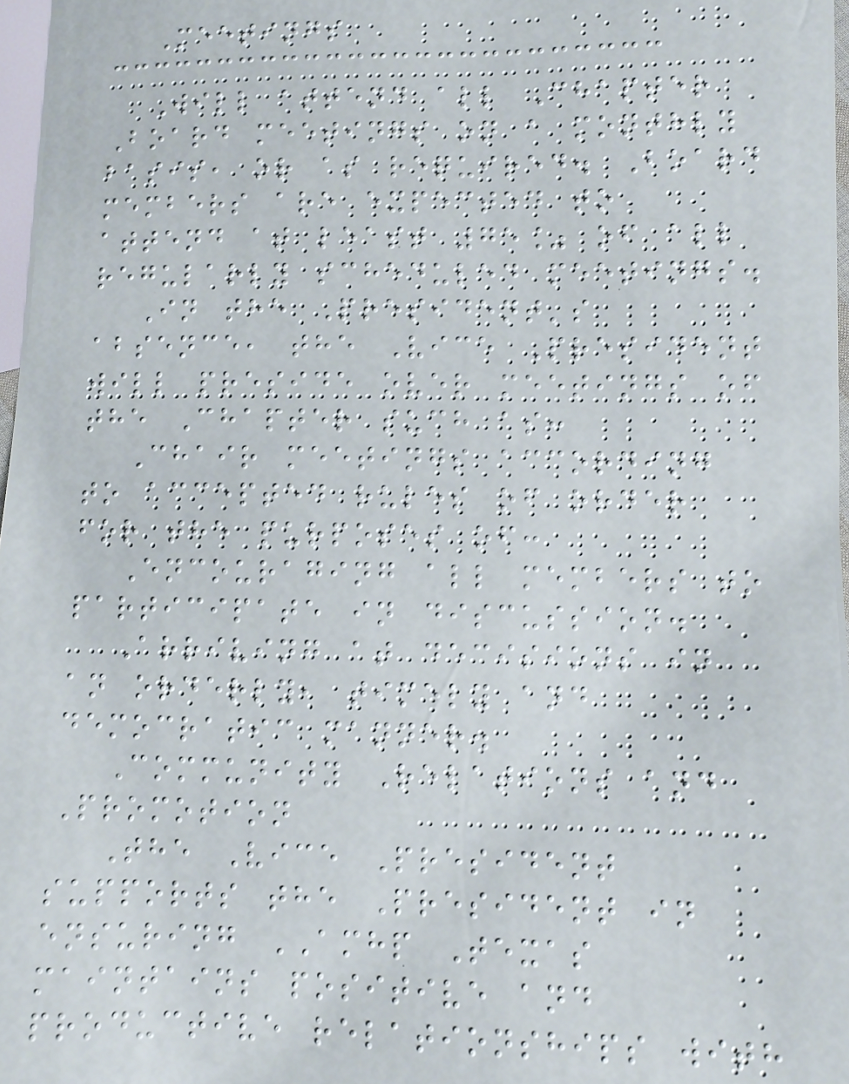Meetings
Will attend all Chapter
Board meetings on a monthly
basis, or as required. Board
members are expected to
attend at least 75% of all
regularly scheduled meetings.
In the President's
absence, the Vice President
will preside over meetings of
the Chapter such as:
Chair meetings according
to accepted rules of order
for the purposes of:
Encouraging all members to
participate in discussion.
Arriving at decisions in
an orderly, timely and
democratic manner.
Community Relations and
Promotion
The Vice President
supports the President in
ensuring AMHP Texas
maintains positive and
productive relationships with
